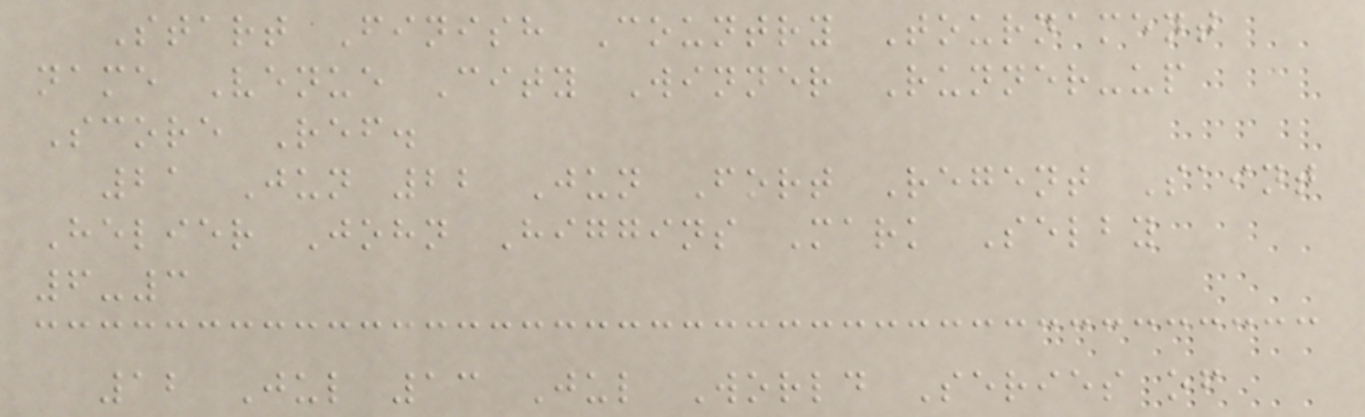Start Finish Country Tournament
name Venue City Winner Runner-up
Score Ref.
21 Jun 22 Jun Fort Regent Saint
Helier John Higgins Mark Selby
6-3
12 Jul 13 Jul World Series of
